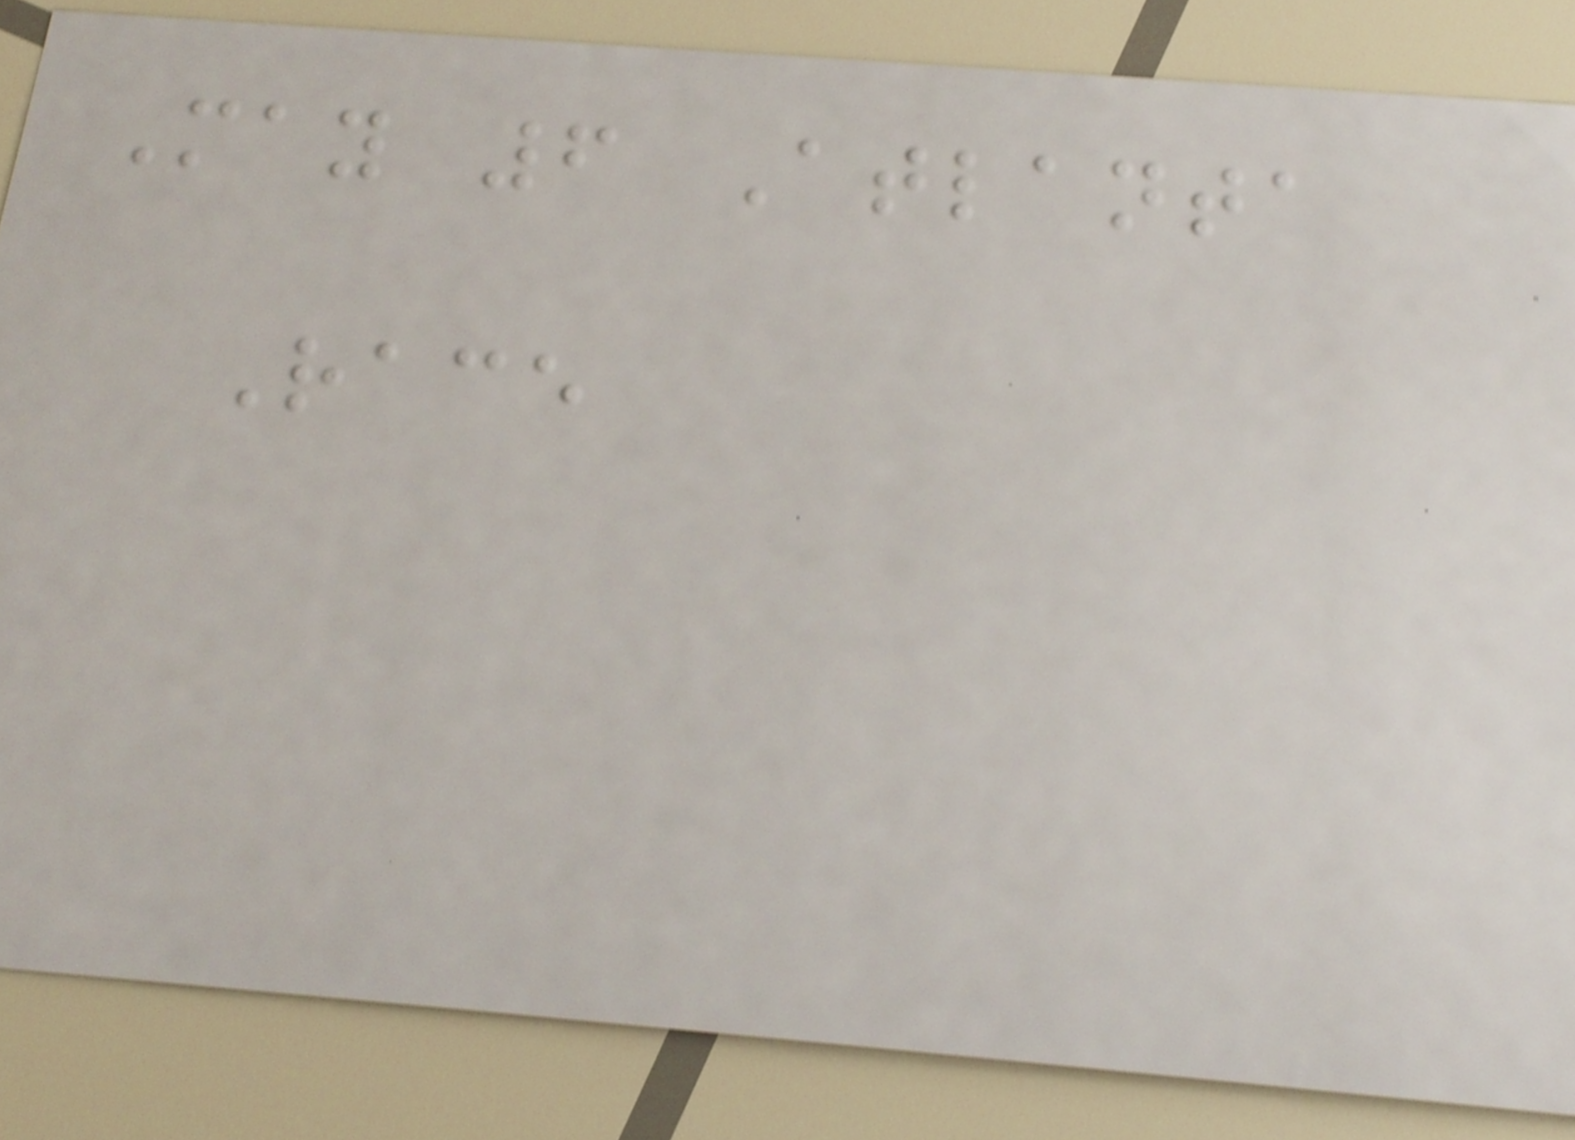May 6 Atlanta
Race
